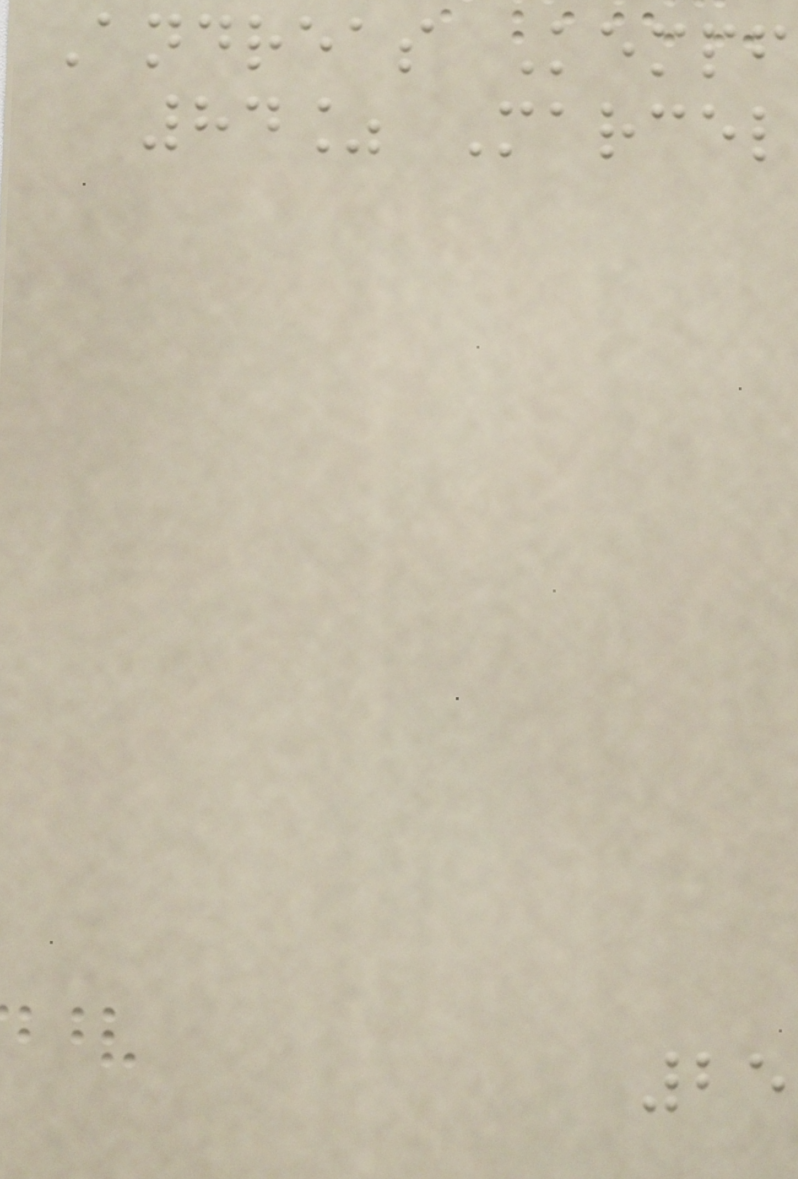Andreas Kempf
84% Marcel
25
